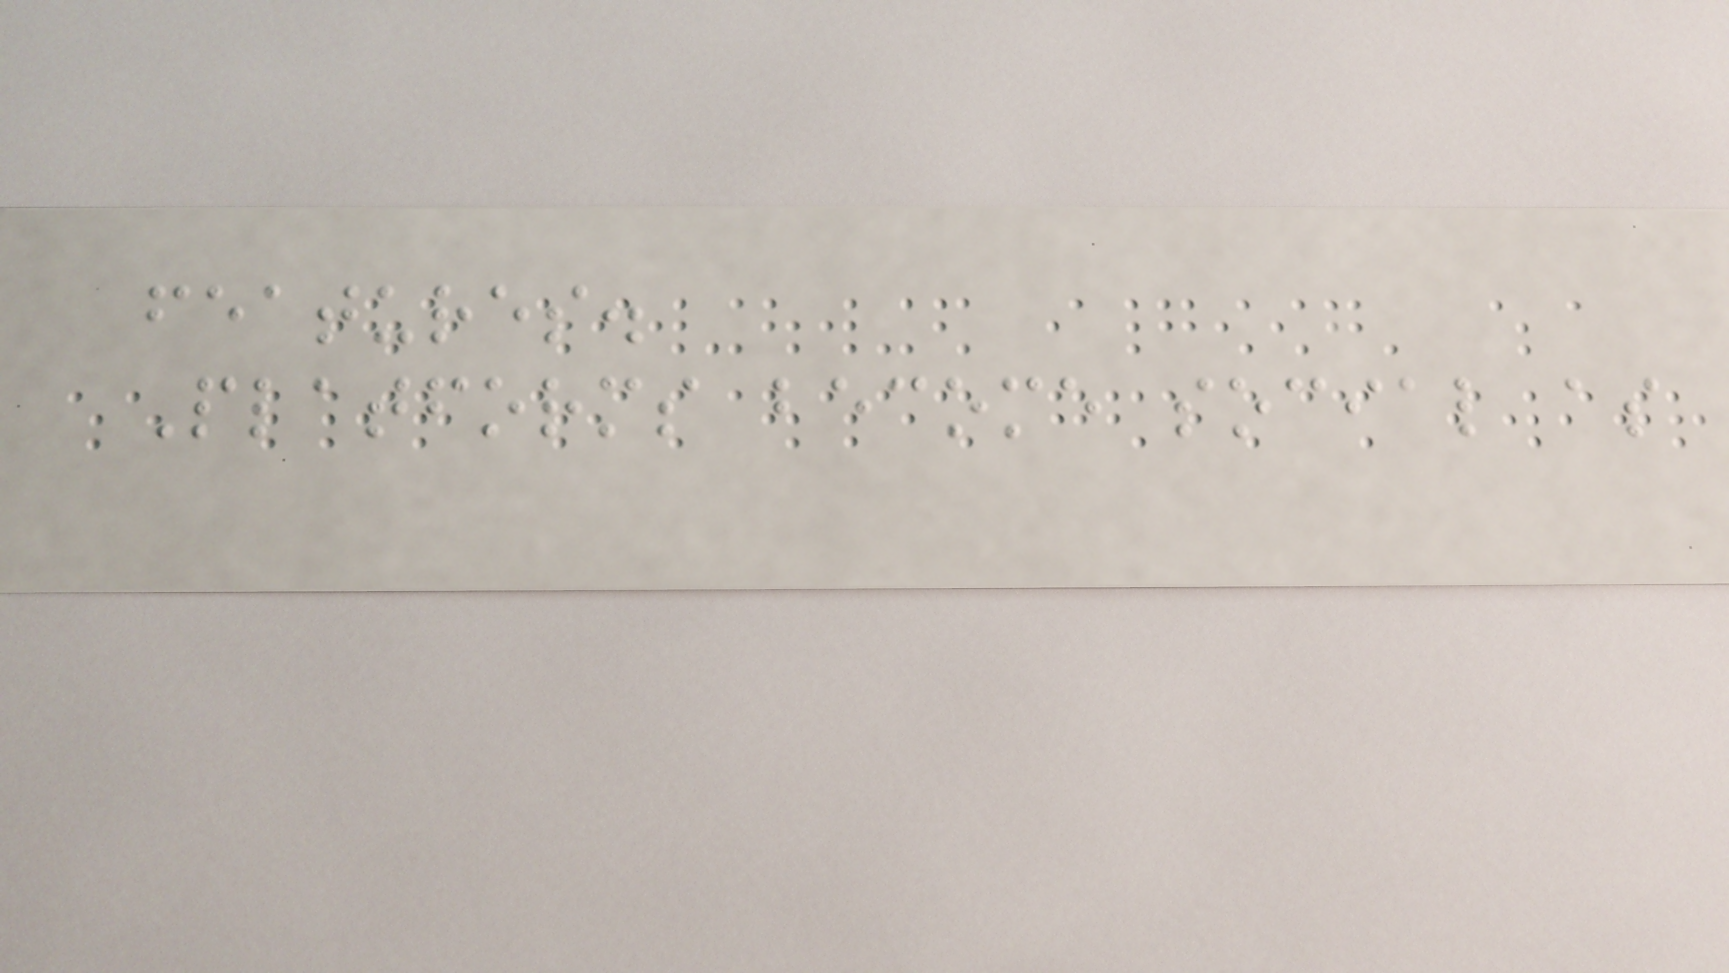features.
Platforms become social as
